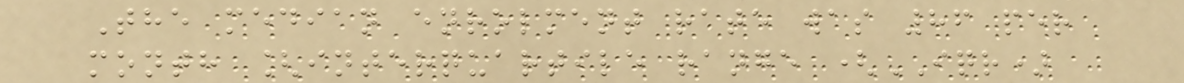The median enrolment rate was 86 per
month [interquartile range (IQR)
